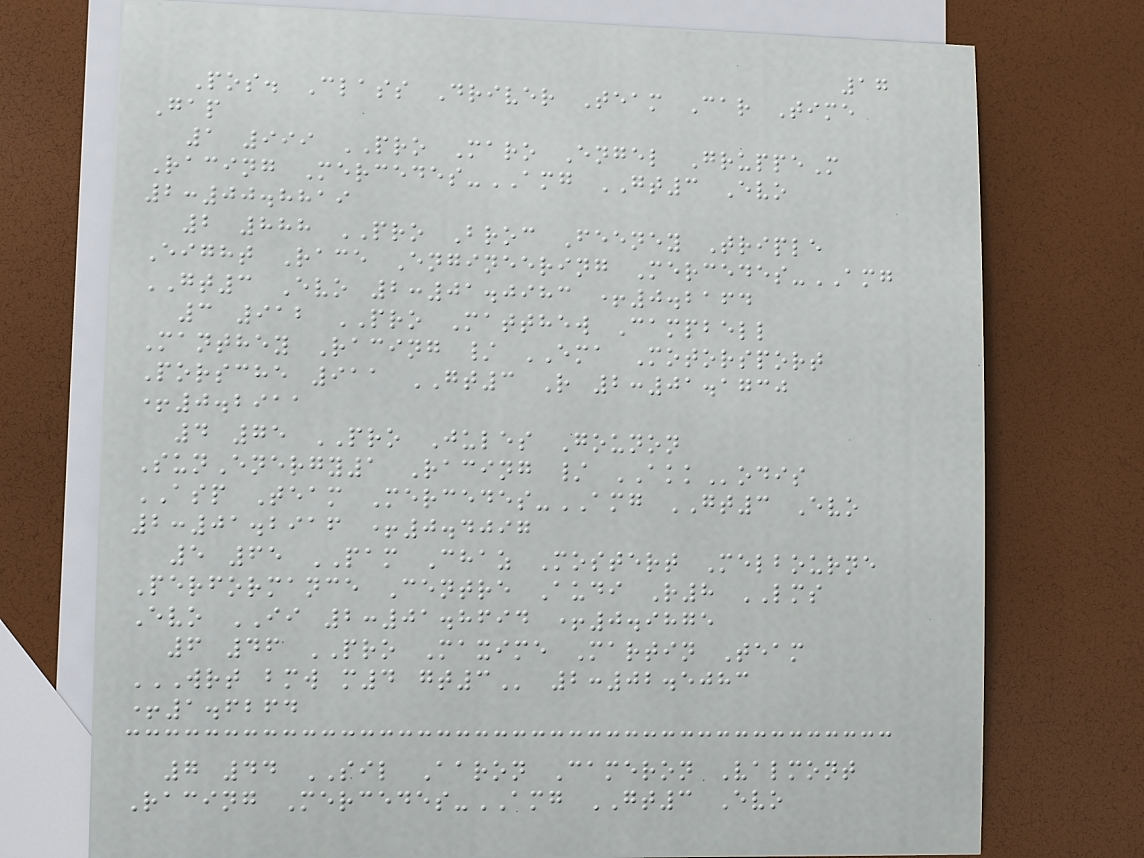17
Pos. Class Driver Team Car Time
Gap
1 999 PRO Maro Engel GruppeM
Racing Mercedes-AMG GT3 Evo
2:00.8819
2 888 PRO Broc Feeney Triple
Eight Race Engineering Mercedes-AMG
GT3 Evo 2:01.0983 +0.2164
3 912 PRO Matthew Campbell
Manthey Racing / EMA Motorsport
Porsche 911 GT3 R 2:01.1730
+0.2911
4 75 PRO Jules Gounon
SunEnergy1 Racing / AKKodis
ASP Team Mercedes-AMG GT3 Evo
2:01.2916 +0.4097
5 65 PAM Chaz Mostert Melbourne
Performance Centre Audi R8 LMS
Evo II 2:01.8694 +0.9875
6 46 PRO Maxime Martin Team
WRT BMW M4 GT3 2:02.5083
+1.6264
7 44 SIL Aaron Cameron Valmont
Racing Mercedes-AMG GT3 Evo
